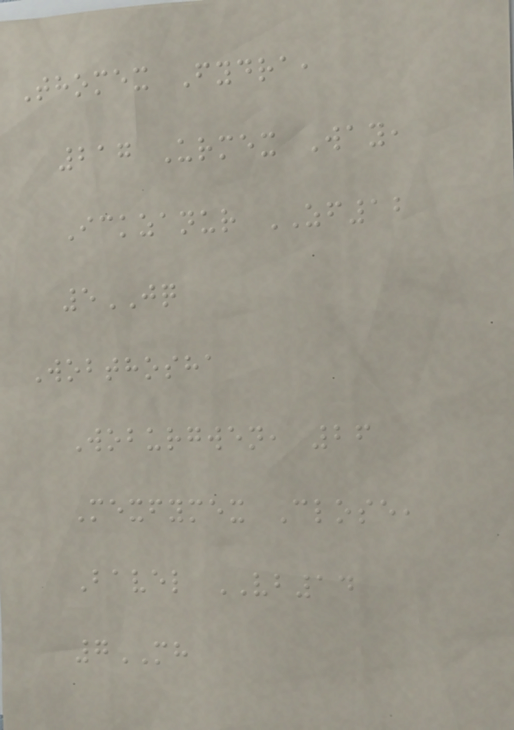Thomex Fydra,
217 Urmex Way,
Ickzanur ZF12
5JQ
Wobthosha
Woburgwen, 26
Mexfymex Close,
Bavel VB14
7MH
